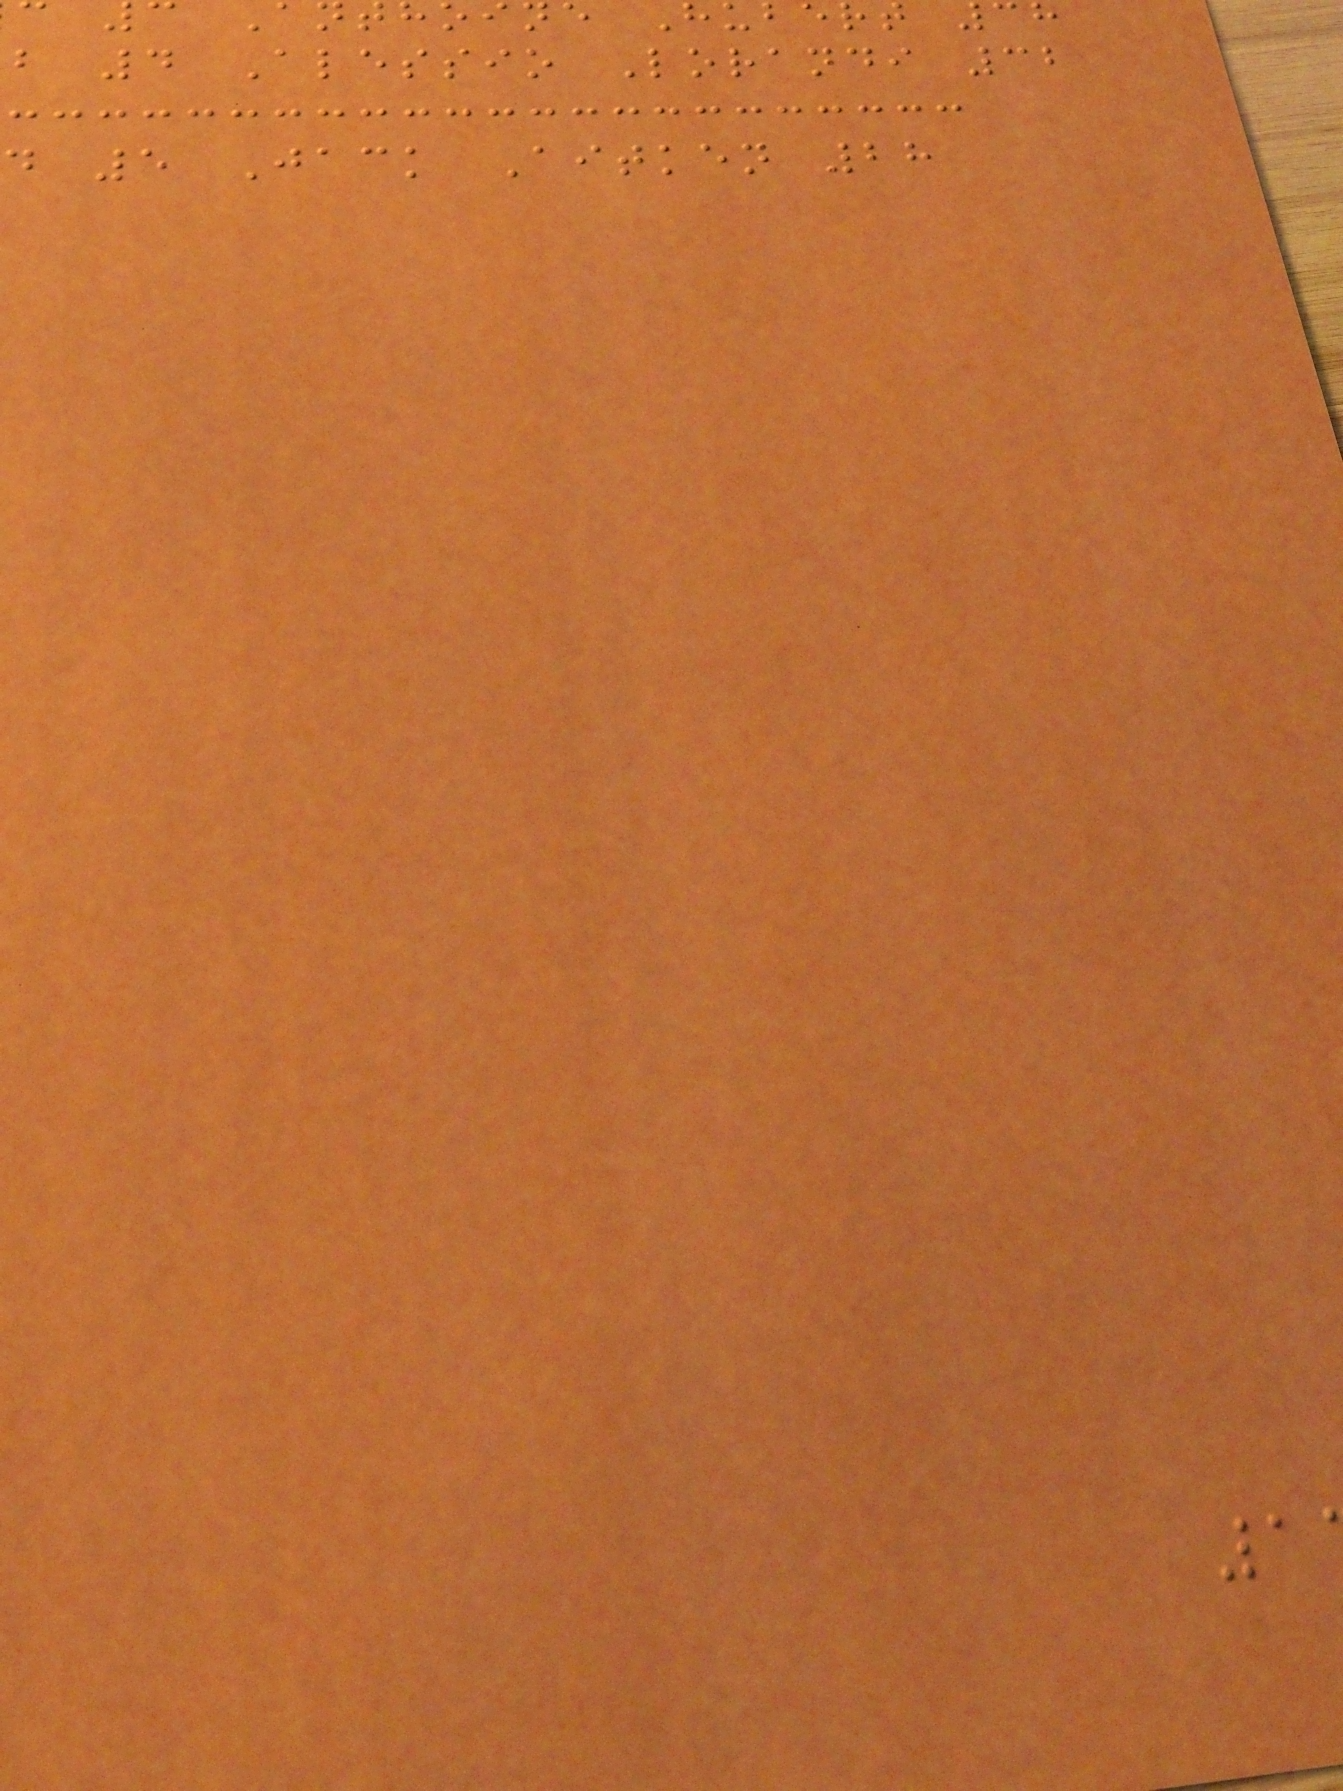b 4 Alessio Lorandi 32
d 5 Jack Aitken 28
